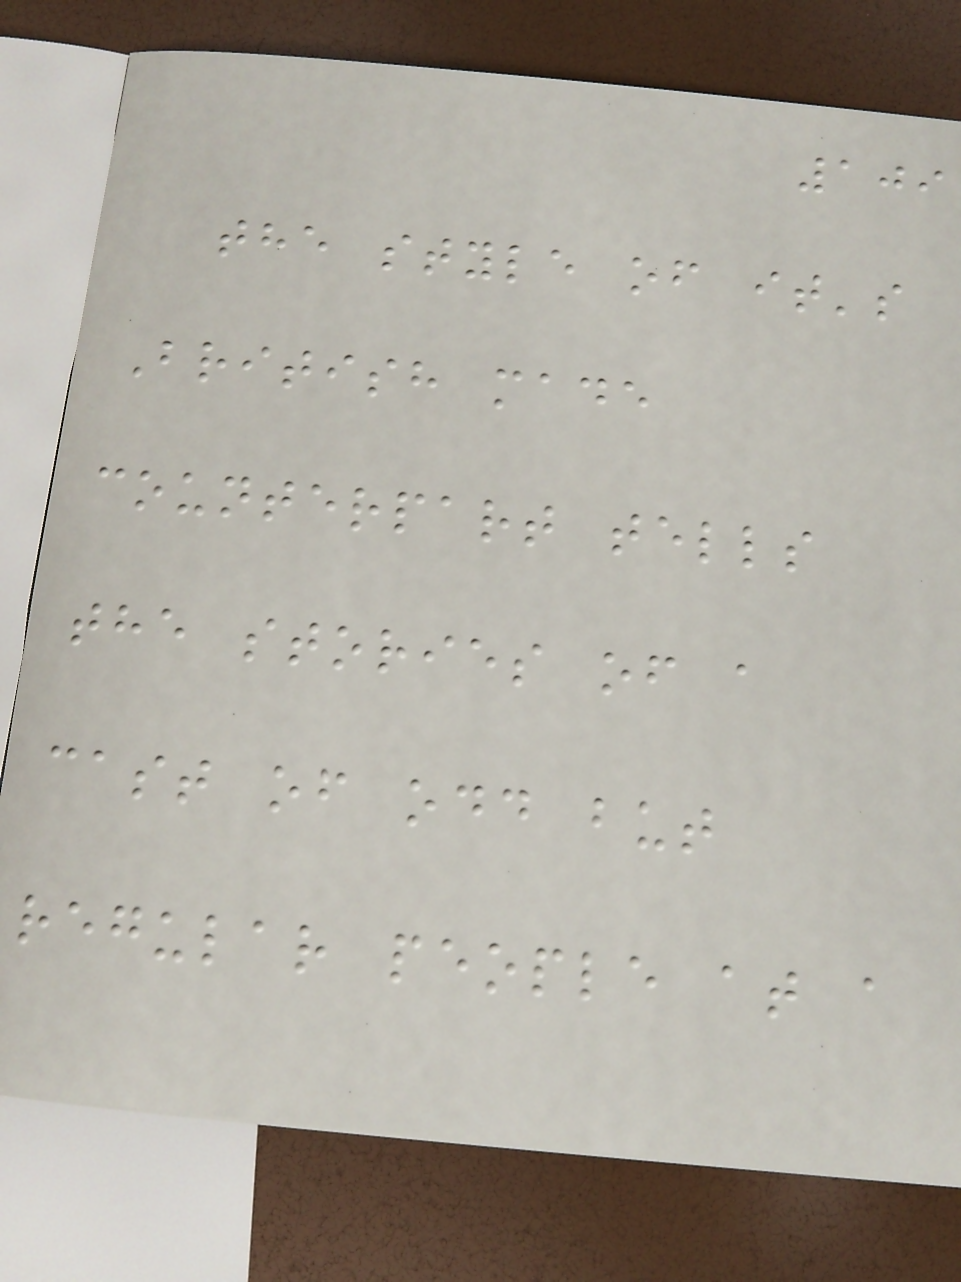109
the style of it's
British made
counterpart tells
the stories of a
cast of odd but
regular people at a
